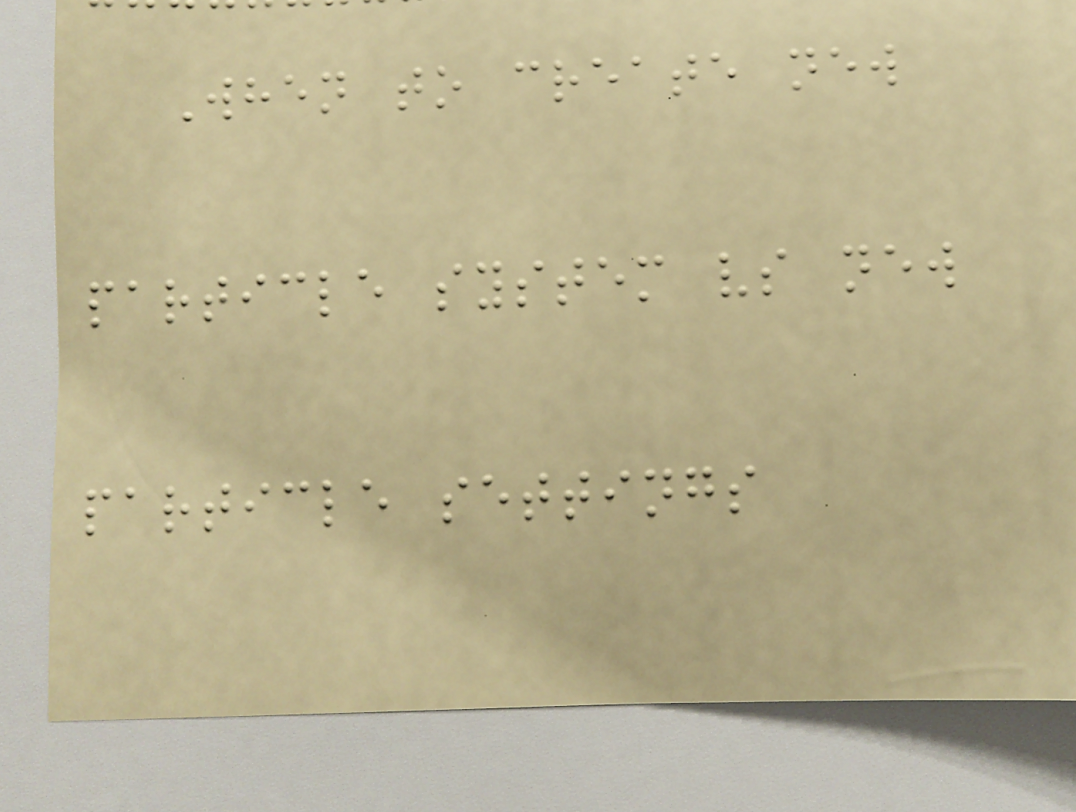When to create new
particle system vs new
particle settings
